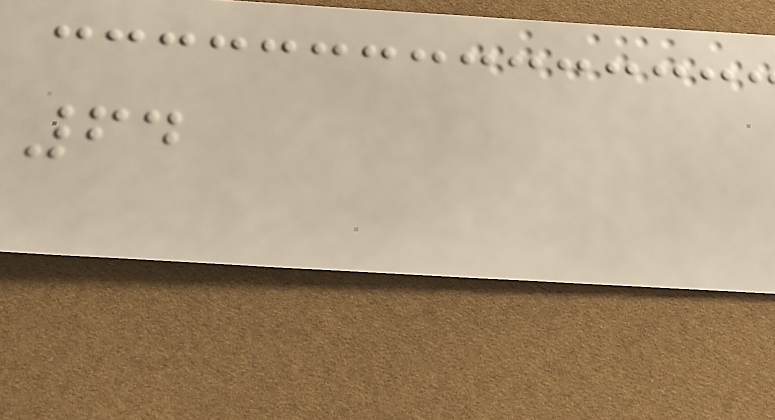64
